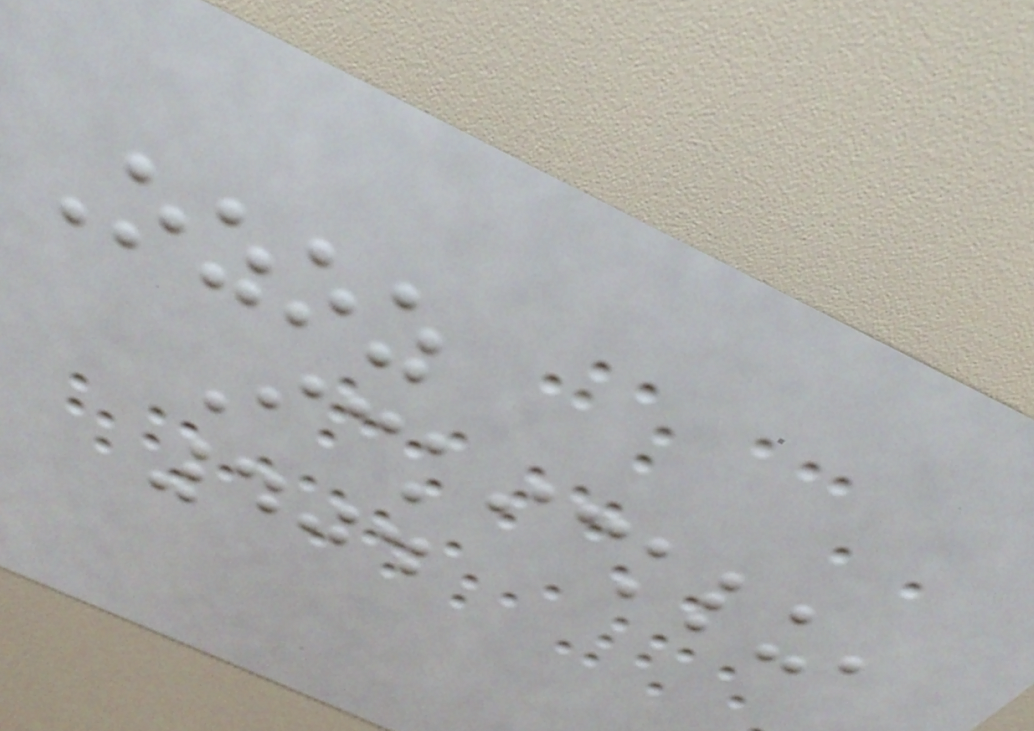Ozoz
Ickicklu,
404
